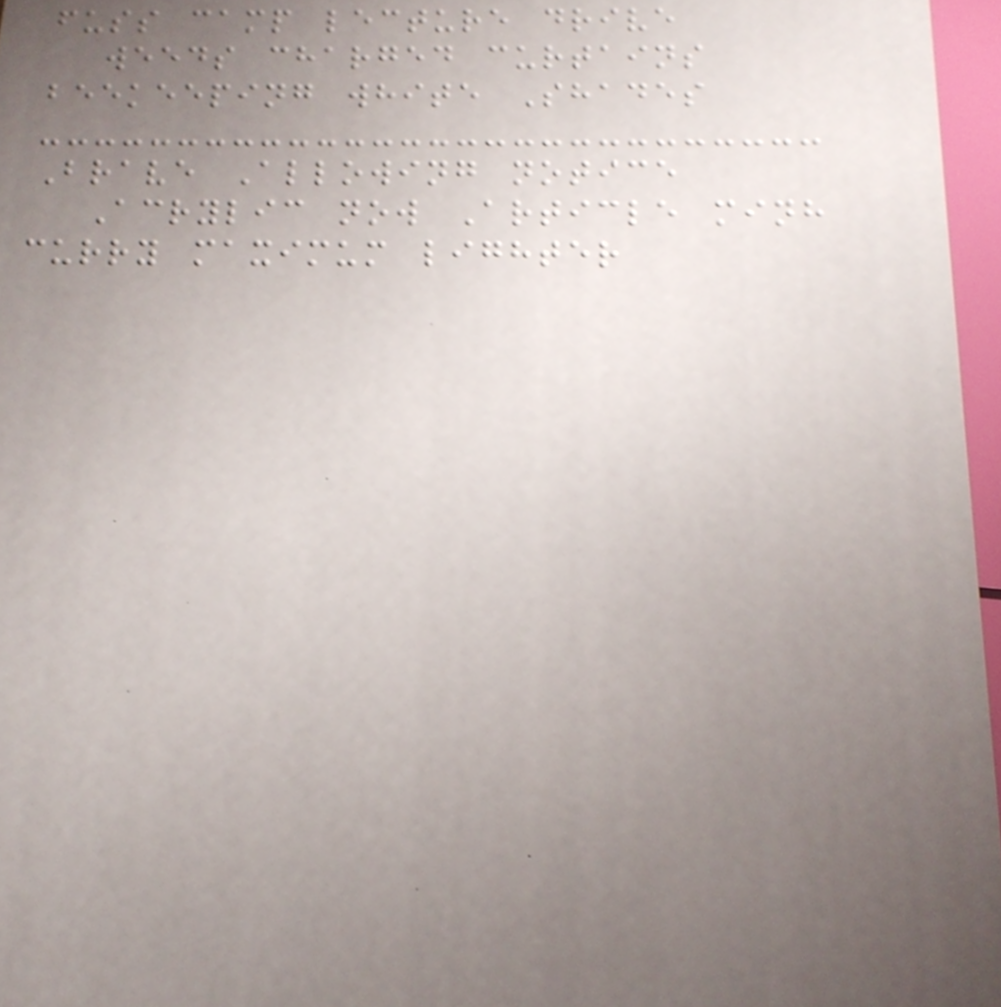fuss camp lecture drive
weeds charged curtains
beekeeping white Shades
Brave Allowing notice
Acrylic now Article minh
curry maximum lighter
